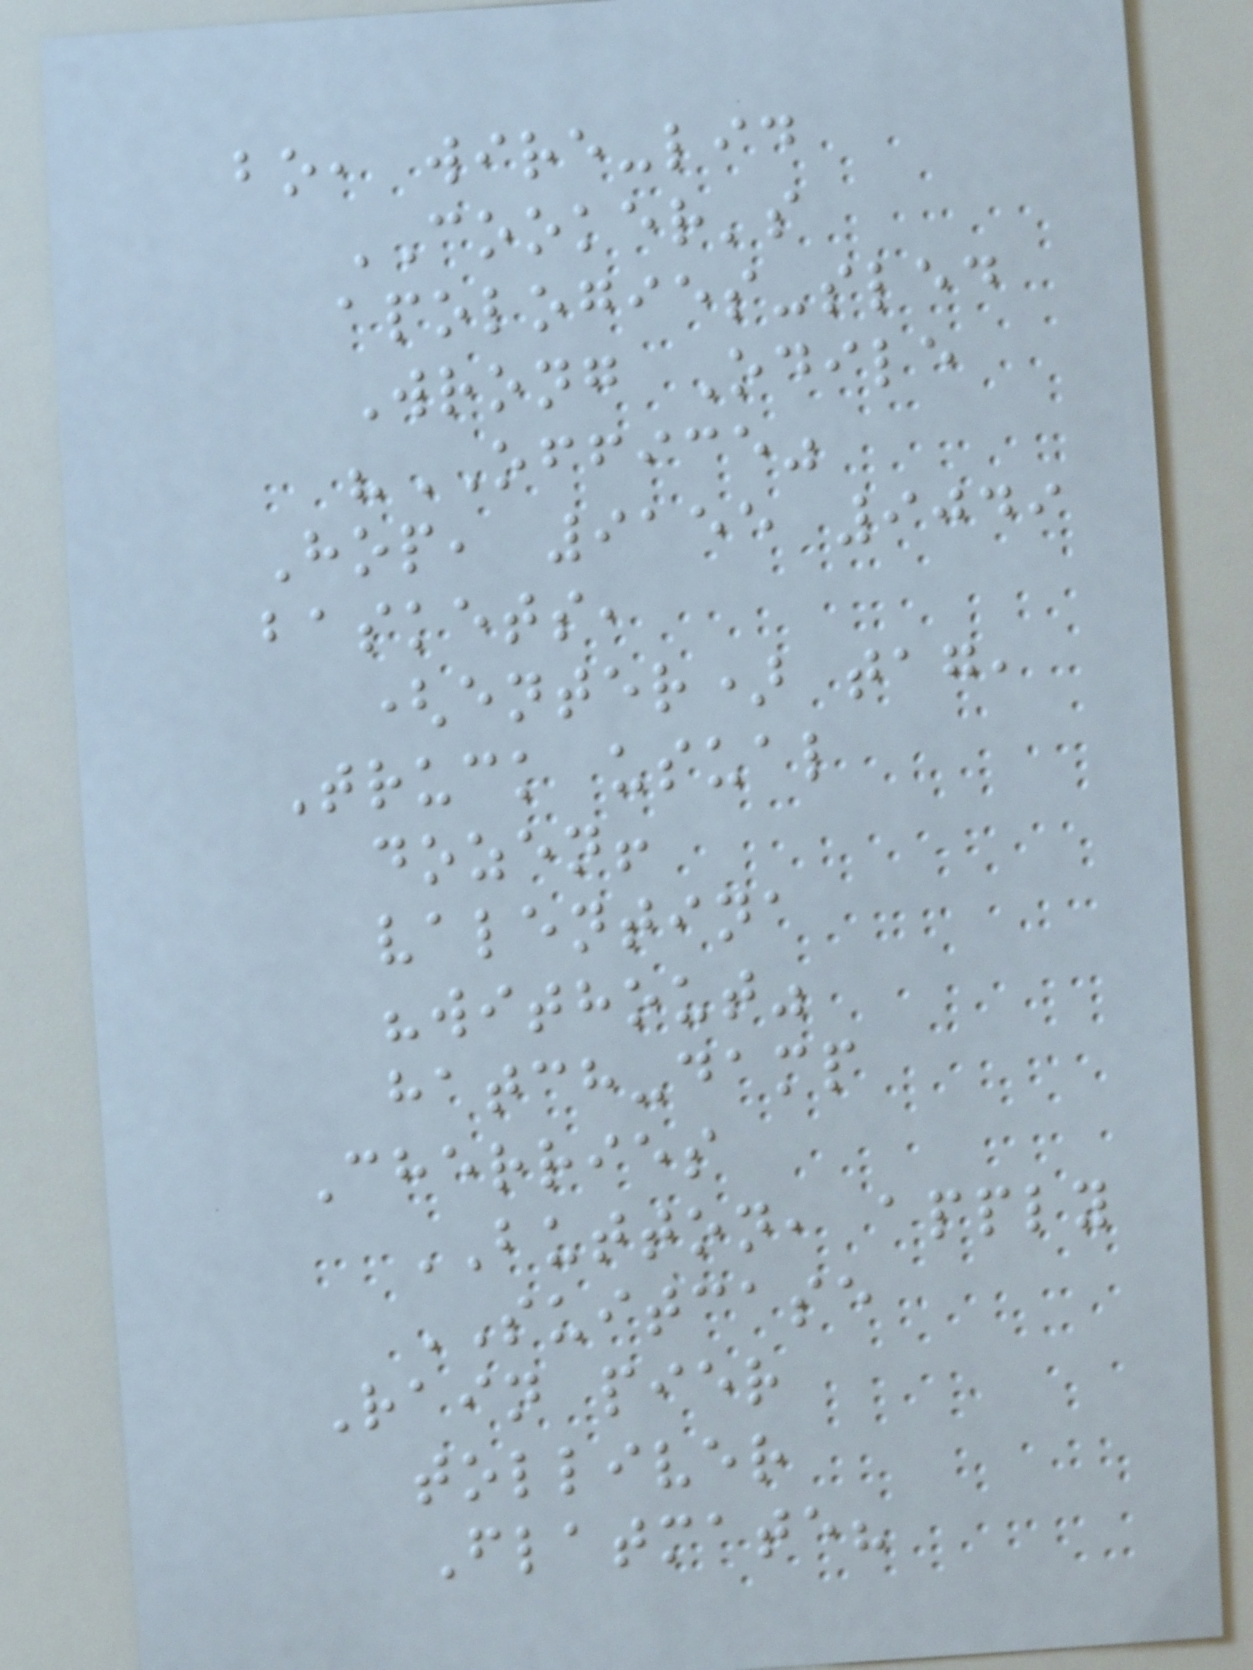bo, wire-lid
COOKER's
apologies-sled
Wrong Odile
"OFFICE"
Hop, 9155 9049
baskets,
(enter) tag,
Truck usual
dozen!
valentina
"without"
hatch-damp
Cherries
BUTTON, apply
SUITCASE
Rain pier
tolliver
Flatmate?
